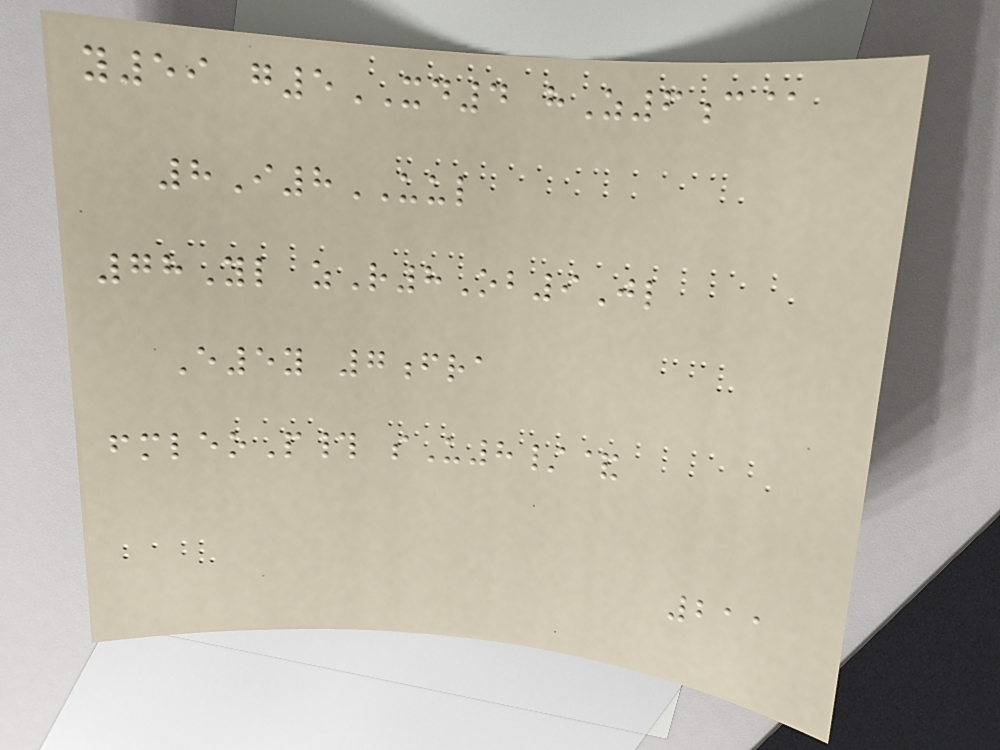y59 g5XD4 hZ6c@
8I8UUL
78Yl zR8Ob9Jl
E5y 7fra
fmleoP# sU8/&
211
